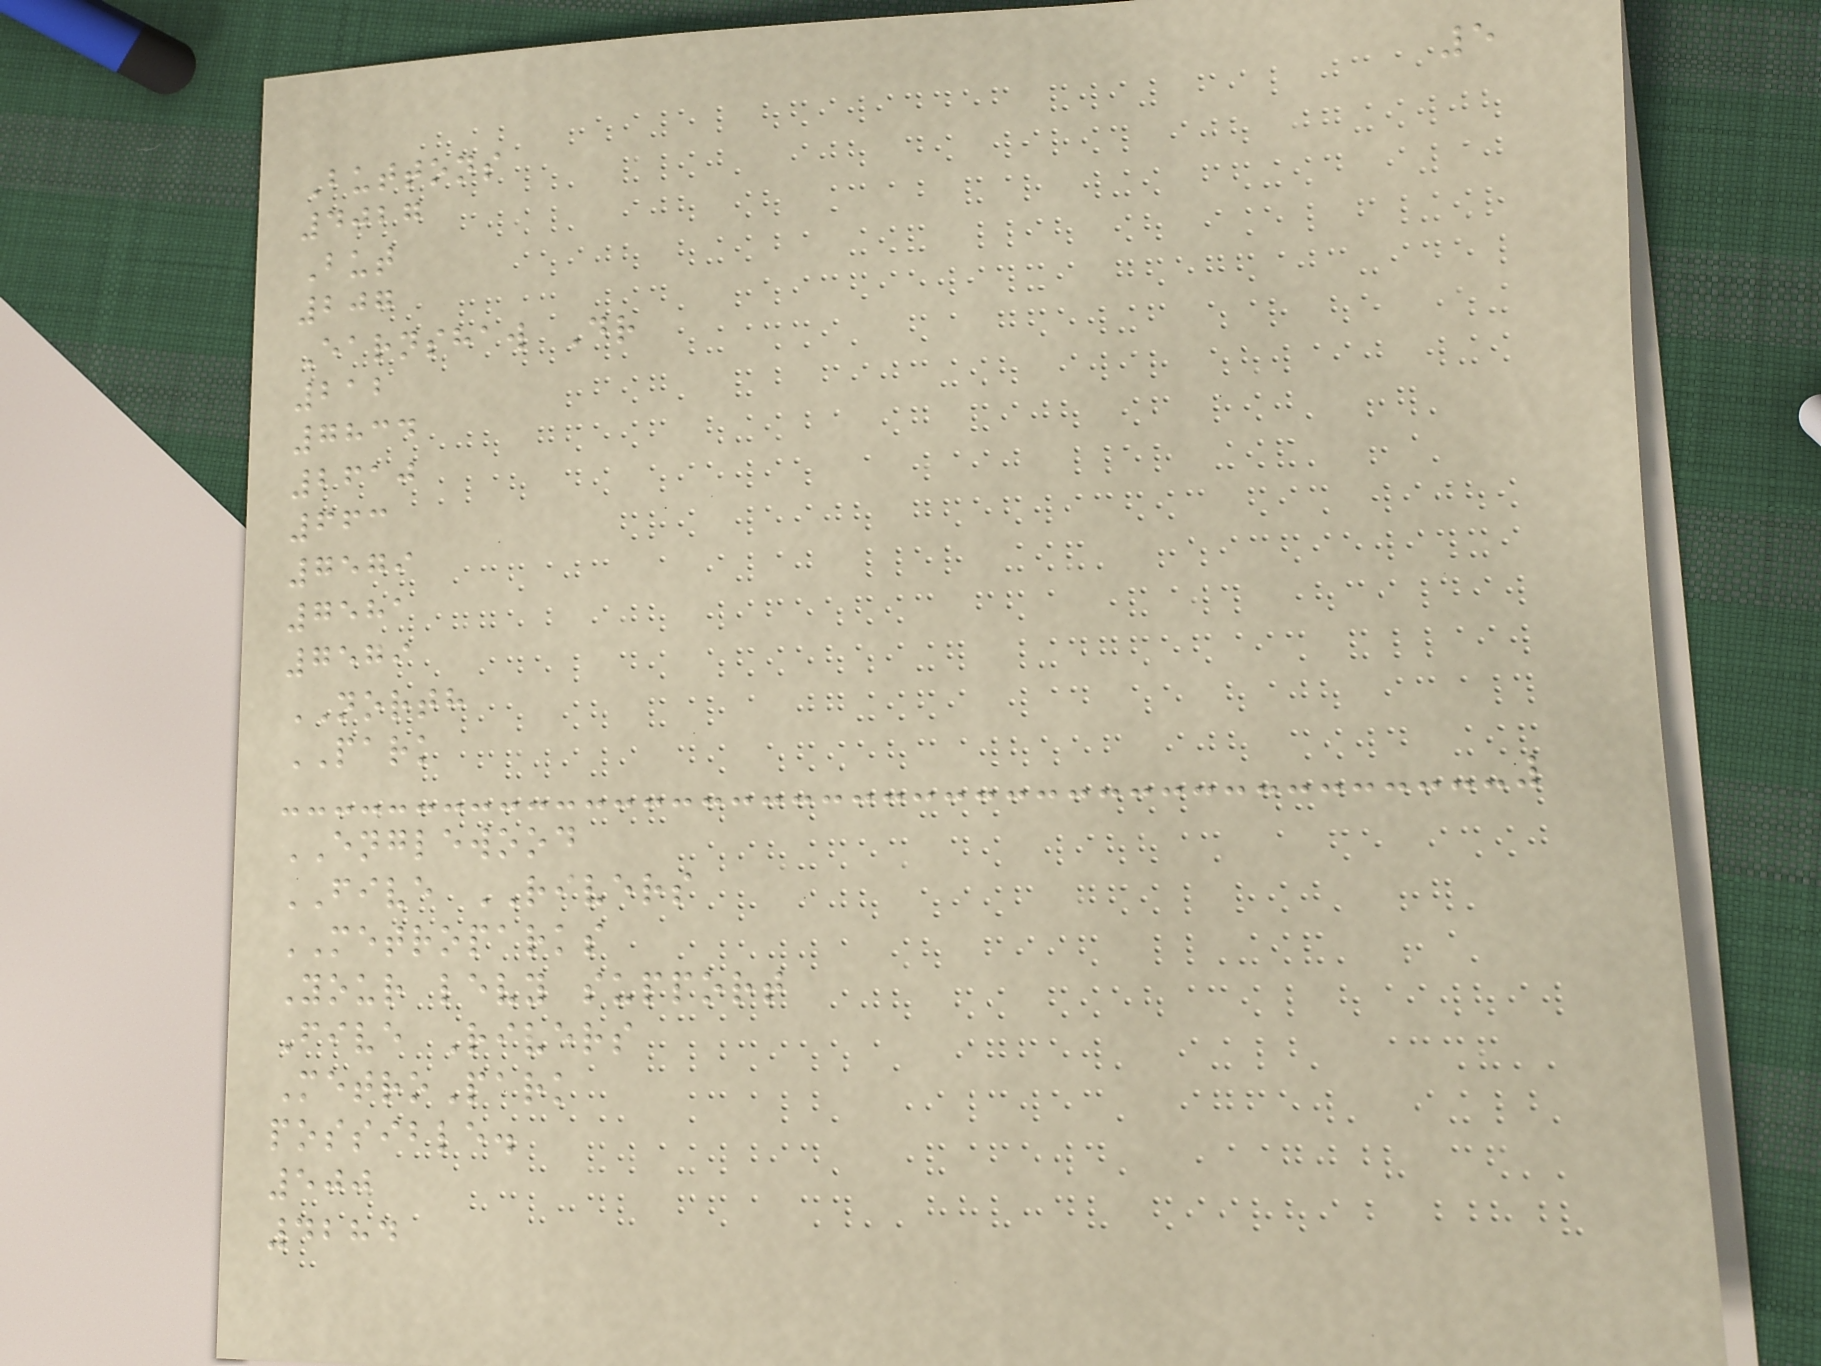5
Buttons
4027
But
207
Earnshaw Dr
212
7834
2610
663
7579
7581
7579
NORTH
PARK
ENGLEWOOD
FIVE RIVERS
METROPARKS
Your levy support
Five Rivers
MetroPark
possible.
500
4284
